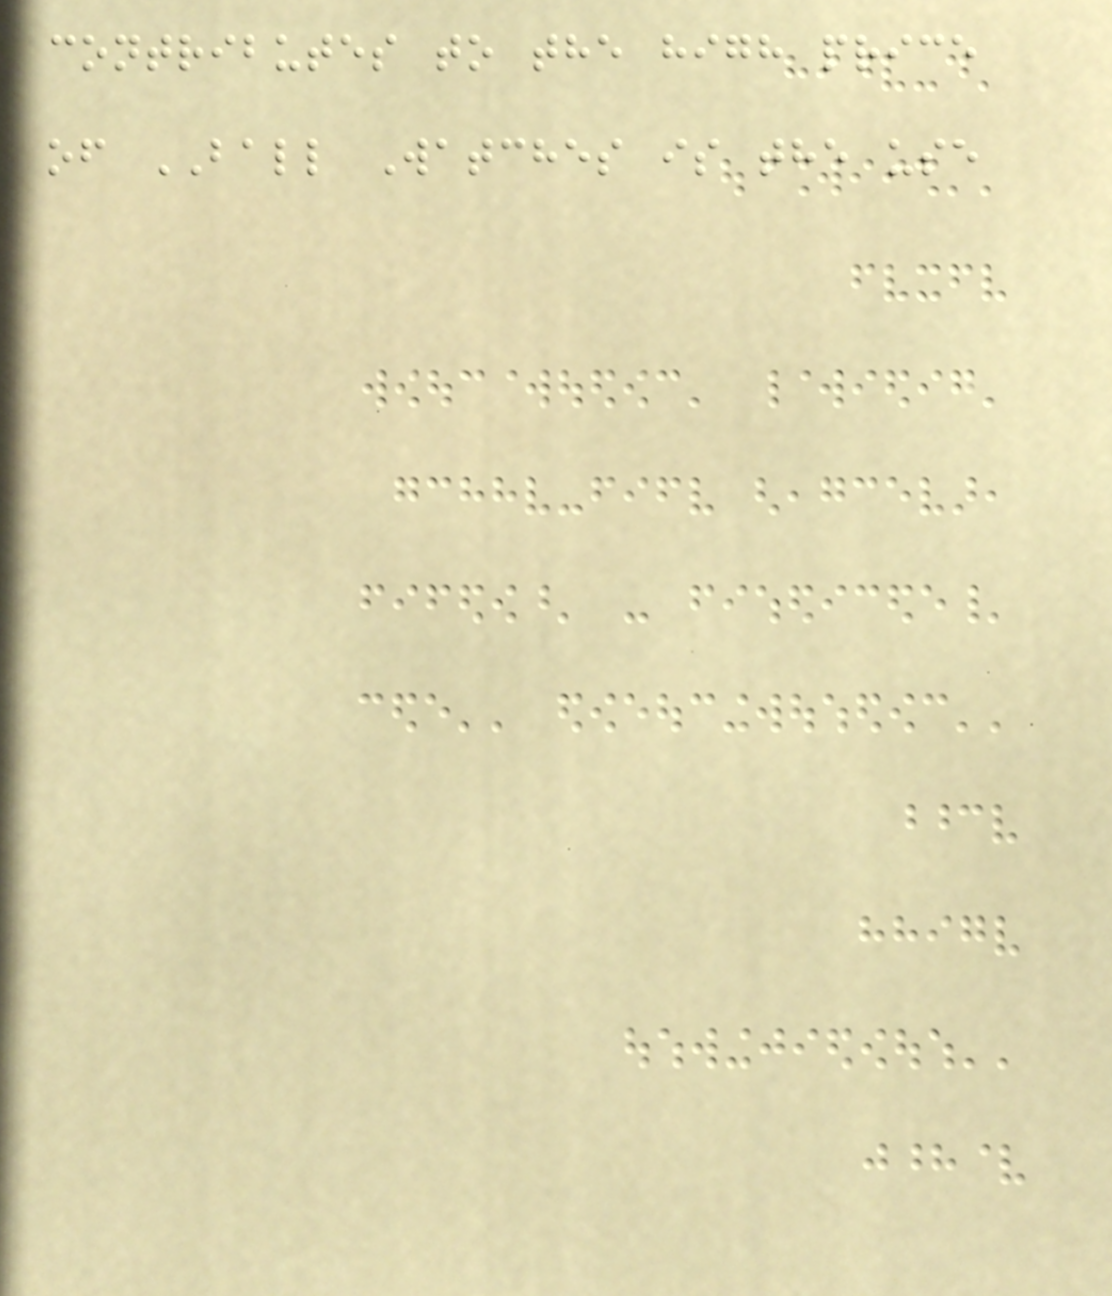contributes to the high price
of BALL Watches is the use
